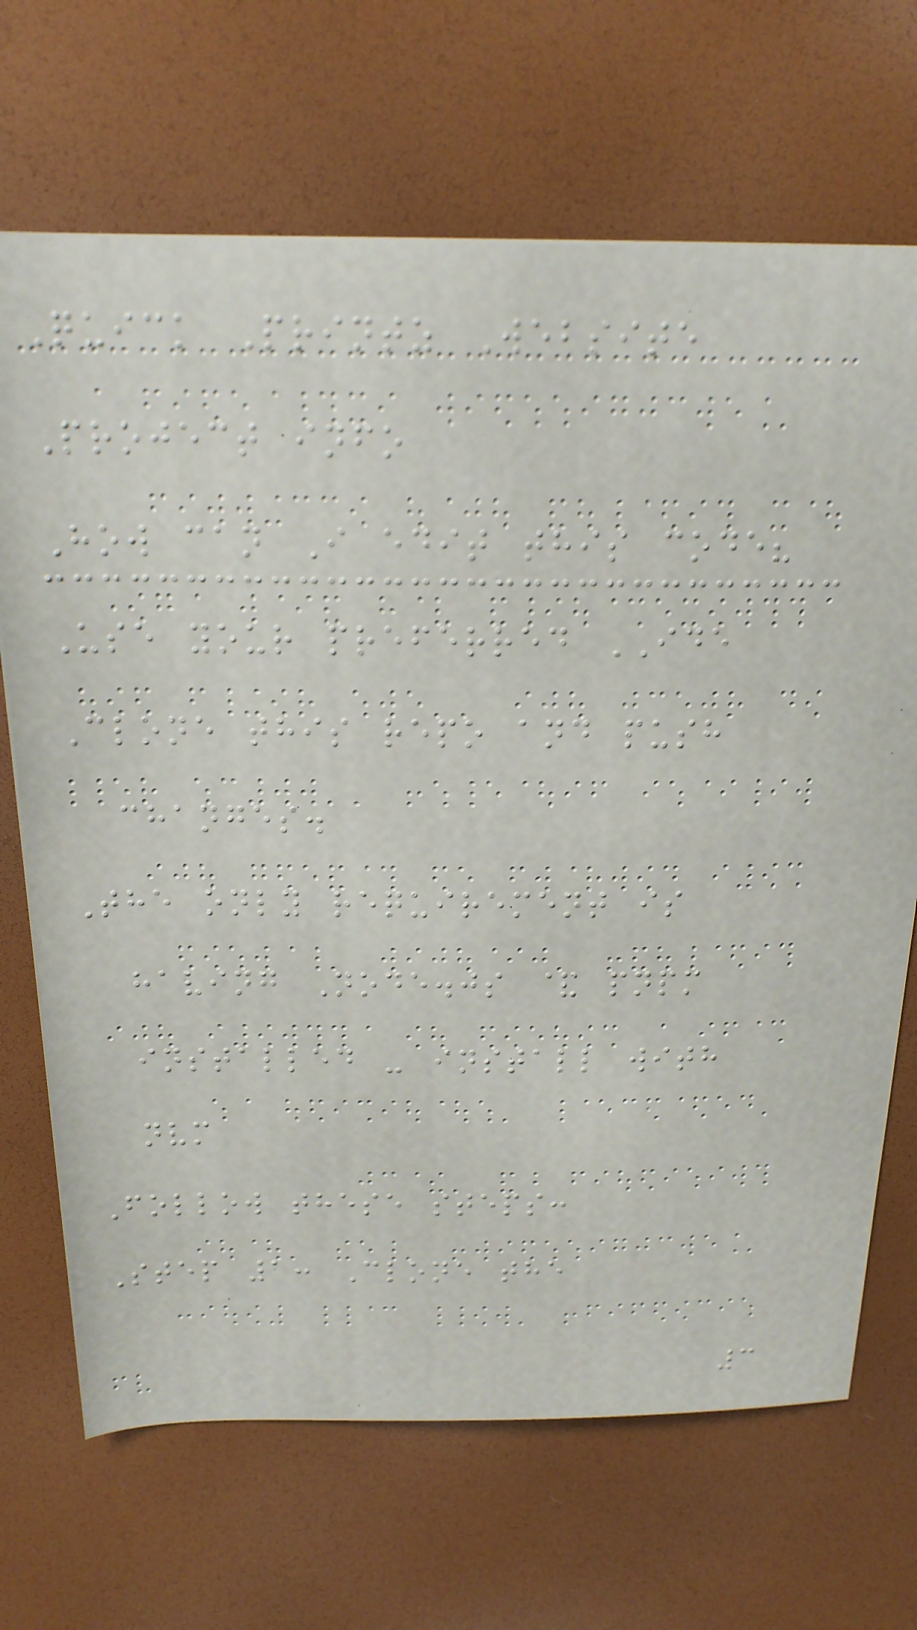Quick Printz Website
Project info
How can I edit this code?
Use your preferred IDE
Clone this repo and push
changes.
The only requirement is
having Node.js & pnpm
installed - install with
nvm
Follow these steps:
Step 1: Clone the
3
